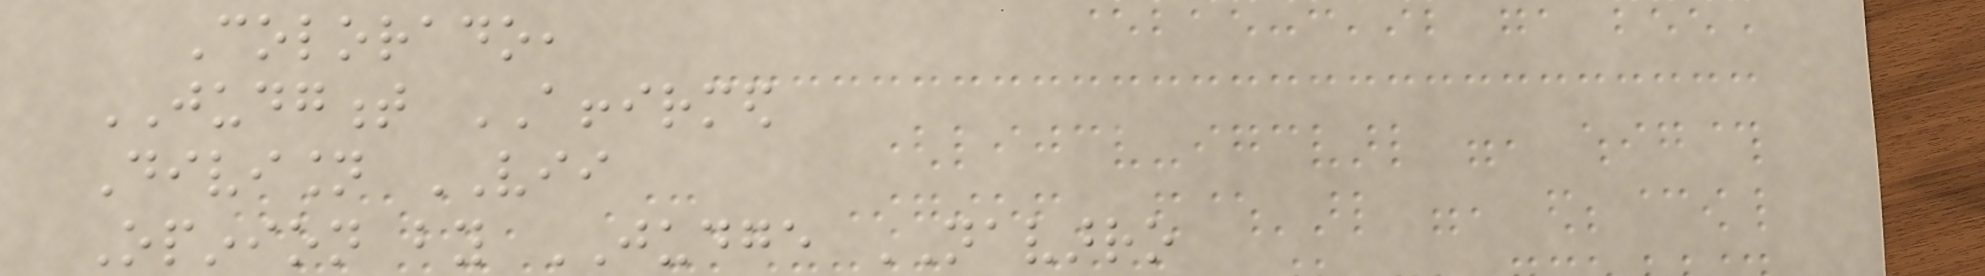Colorado,
JUDGMENT AFFIRMED
Division VII
Opinion by JUDGE NAVARRO
